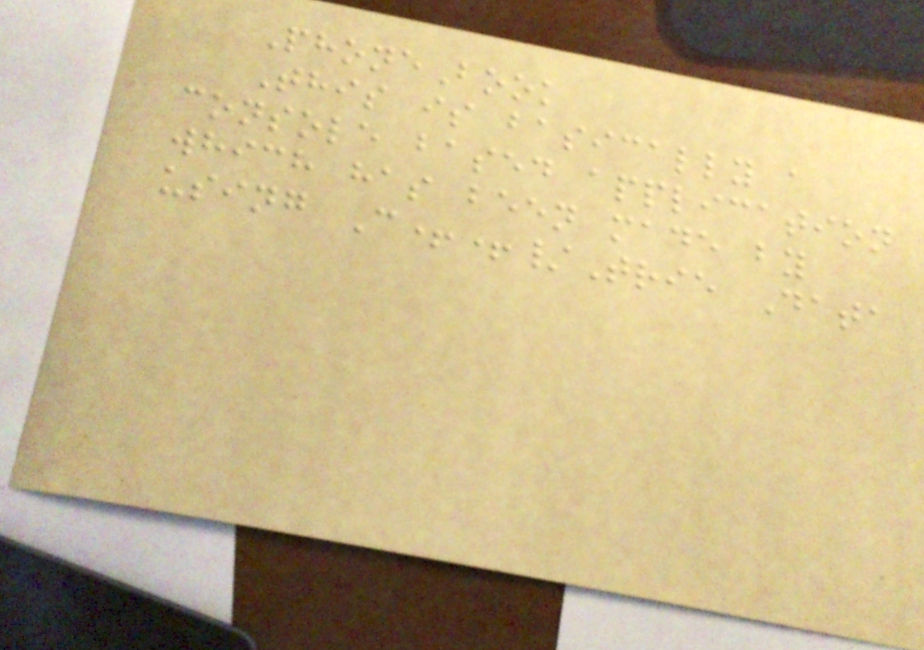PhoneBook
This is basically a
console based application
which has been made by
using C++/Trie Data
